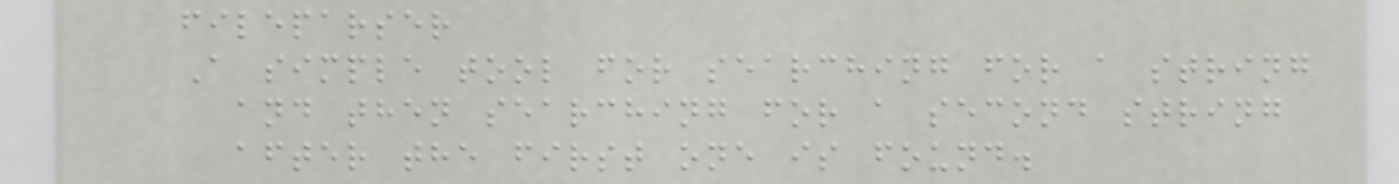fileparser
A simple tool for searching for a string
and then searching for a second string
after the first one is found.
